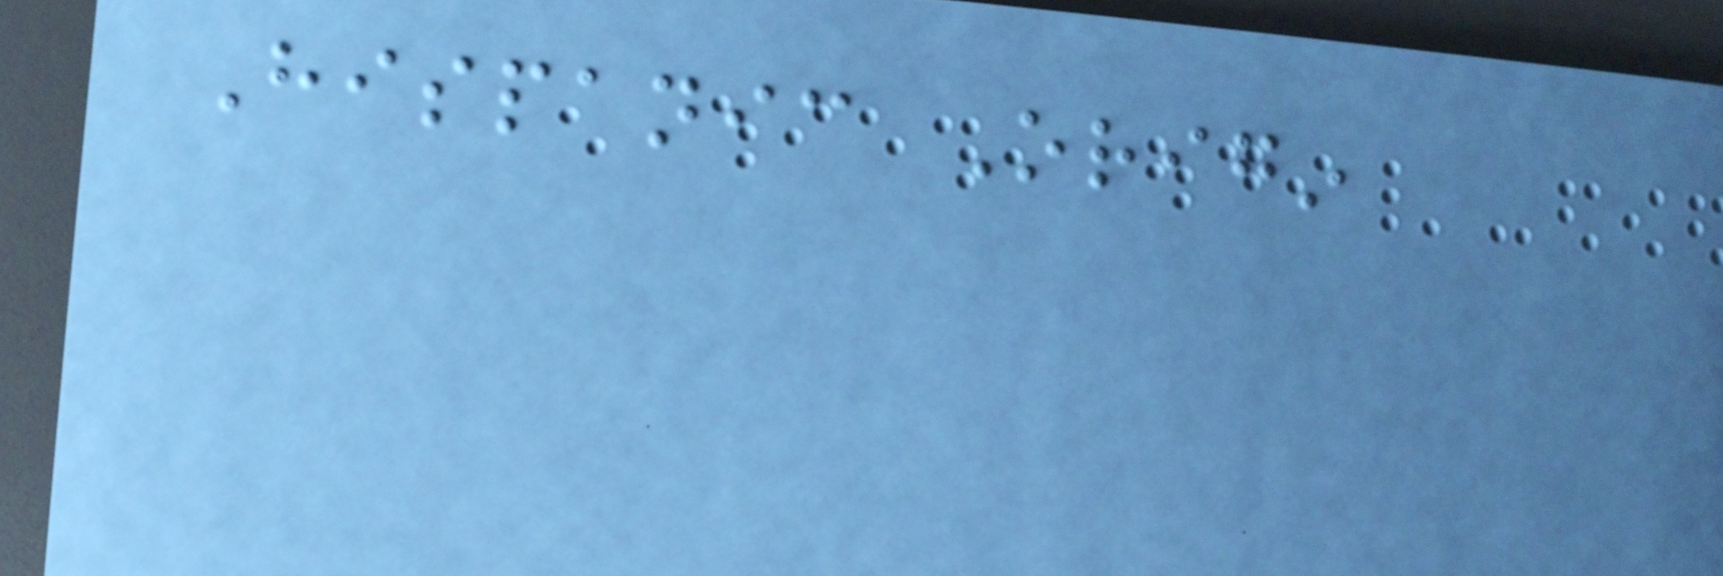Hispanic Origin
